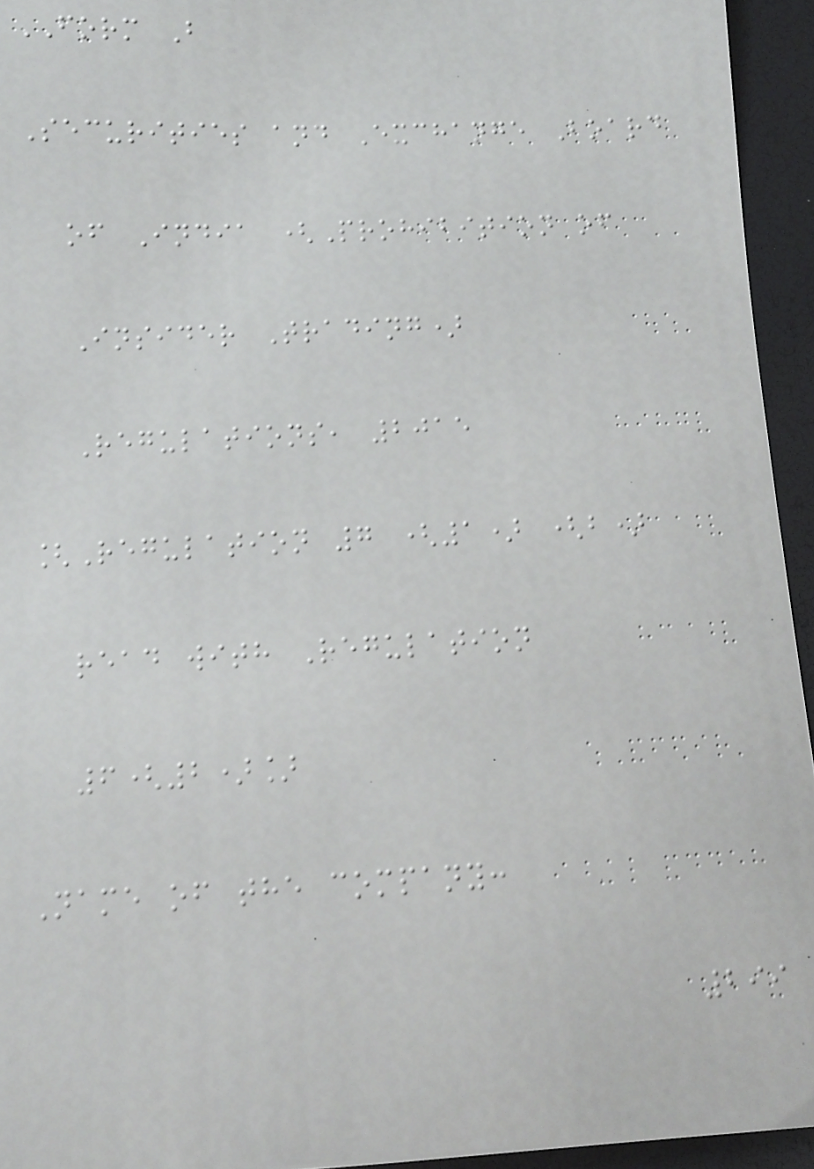FORM B
Securities and Exchange Board
of India (Prohibition of
Insider Trading)
Regulations, 2015
[Regulation 7 (1) (b)
read with Regulation
6(2)]
Name of the company:
299
